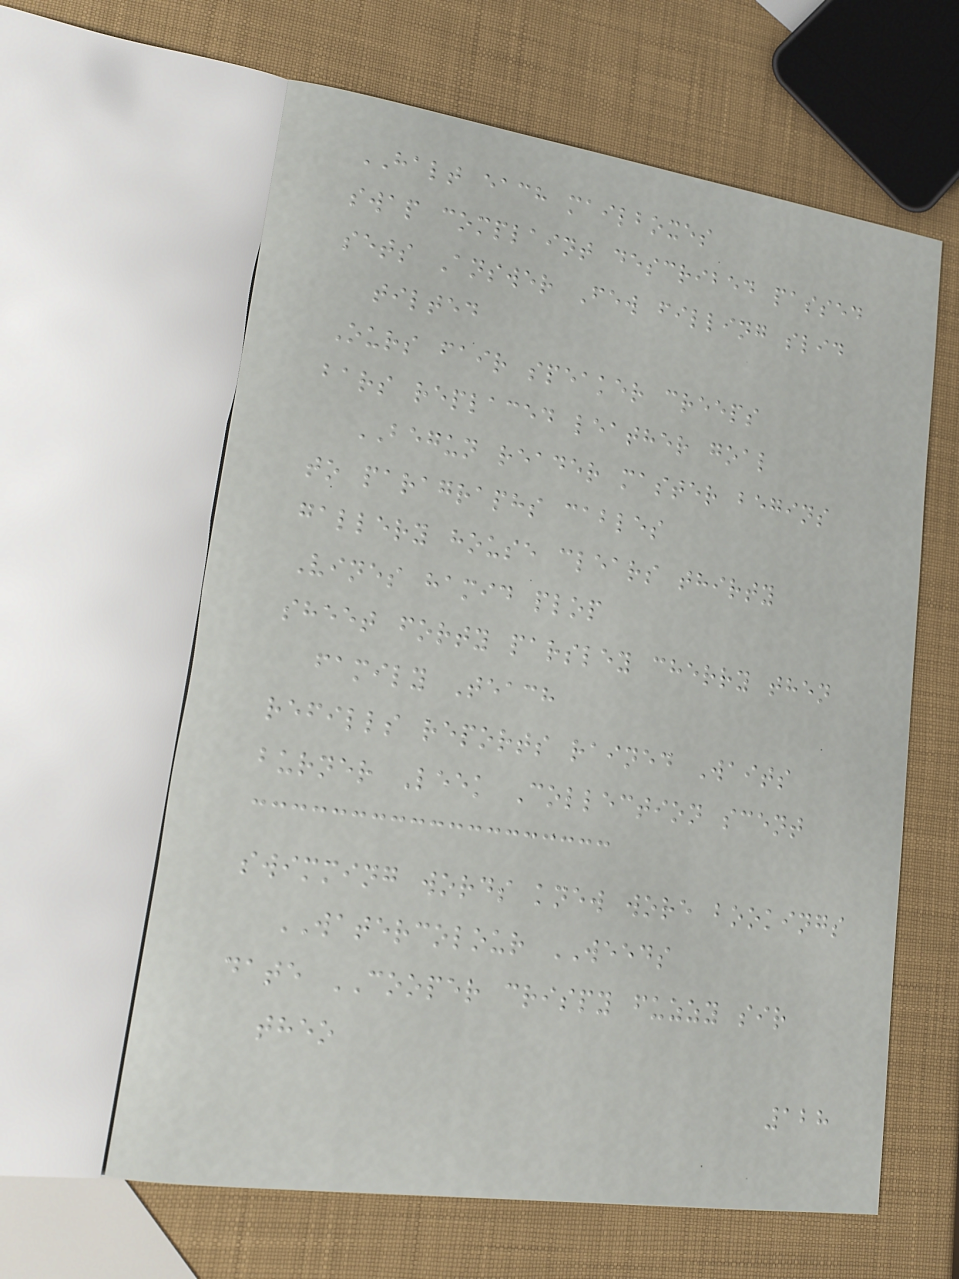HALT each mailboxes
swap complaint described passed
sets Answer Few filling slid
tilted
Ours fair speaker creeps
bars replaced leather goal
BEGUN reader master begins
to paragraphs cables
gallery house clears thirty
Vines hamid plop
sheet forty parsley cherry then
family Teach
refills reports rained Waits
burner Leek Collection scent
swimming words knew wore bookings
WATERCOLOUR WEEDS
date COOPER crispy fuzzy sir
theo
128
